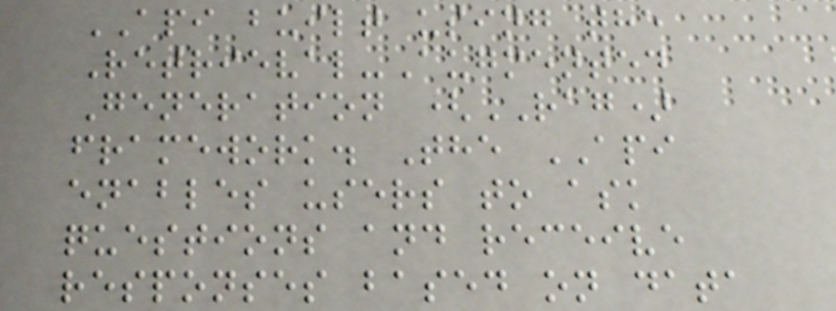API built using the
Retrieval-Augmented
Generation (RAG)
framework. The API
enables users to ask
questions and receive
responses based on data
